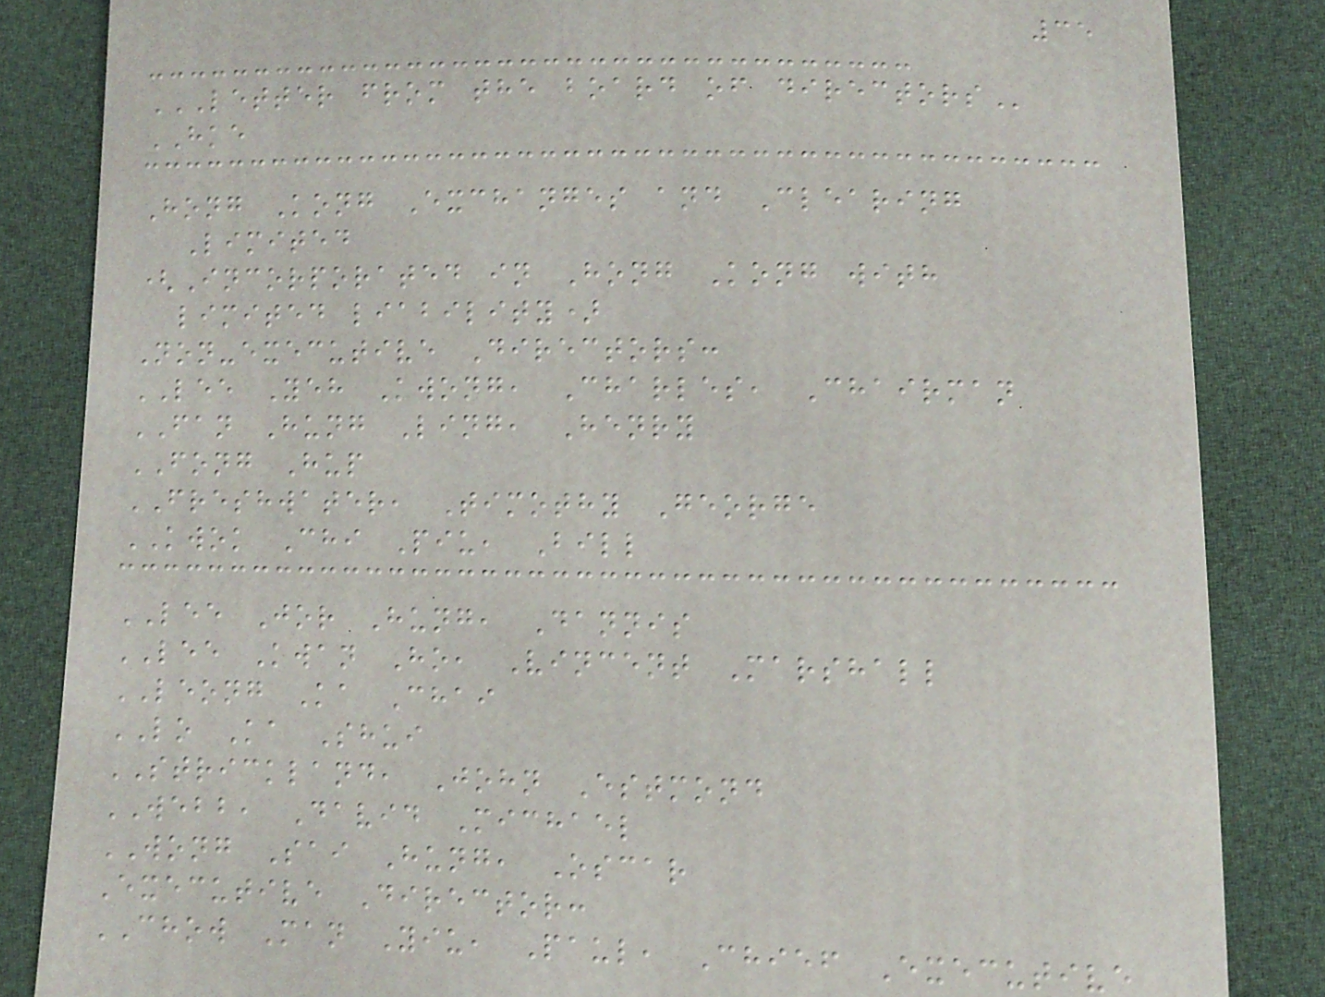35
LETTER FROM THE BOARD OF DIRECTORS
HKE
Hong Kong Exchanges and Clearing
Limited
(Incorporated in Hong Kong with
limited liability)
Non-executive Directors:
LEE Yeh Kwong, Charles, Chairman
FAN Hung Ling, Henry
FONG Hup
FRESHWATER, Timothy George
KWOK Chi Piu, Bill
LEE Jor Hung, Dannis
LEE Kwan Ho, Vincent Marshall
LEONG Ka Chai
LO Ka Shui
STRICKLAND, John Estmond
WEBB, David Michael
WONG Sai Hung, Oscar
Executive Director:
CHOW Man Yiu, Paul, Chief Executive
